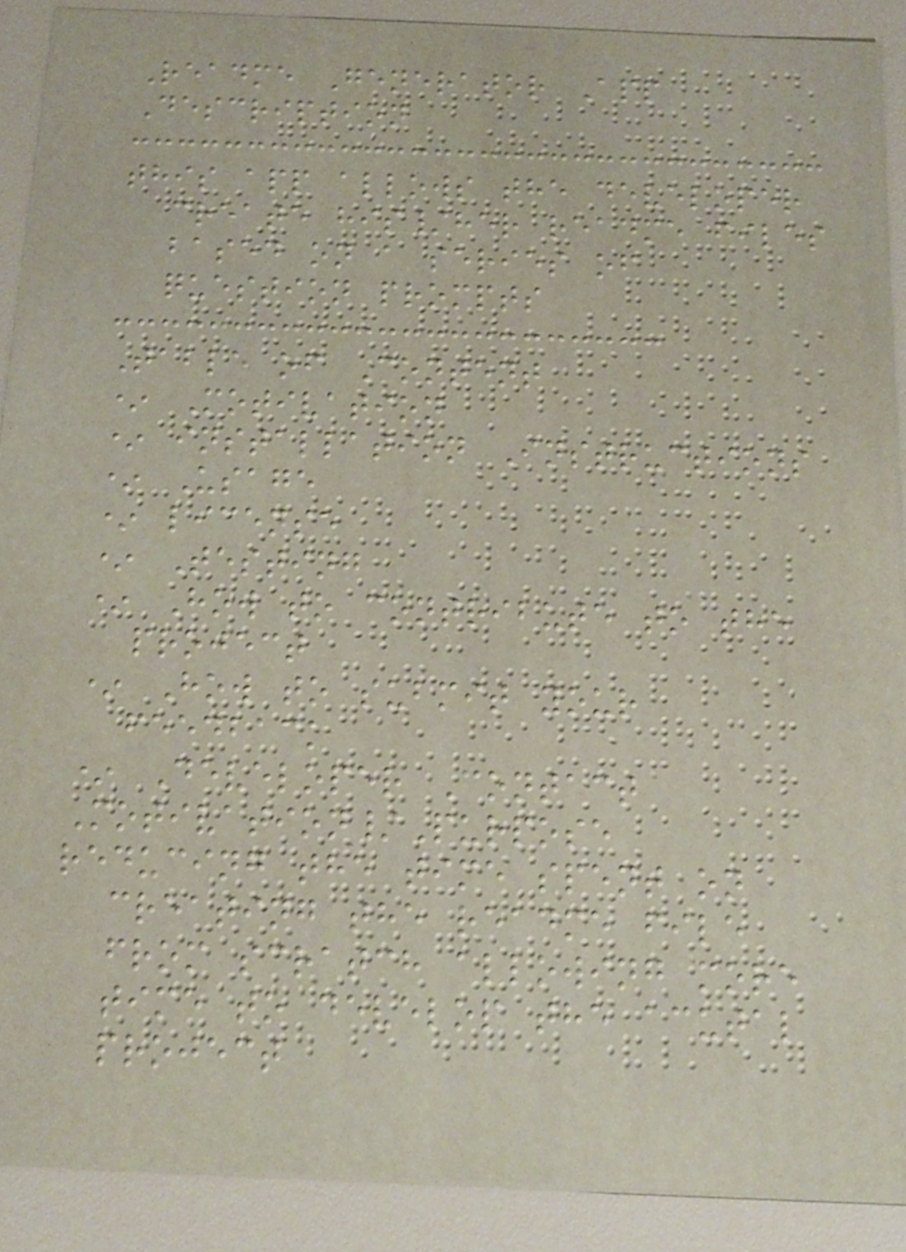Readme Generator App
Description
this app allows the developer
create his/her readme files
based on a series of
question prompts
Table of Content
* Motivation
* installation Instructions
* Usage
* license
* Testing
* How to contribute to the
project
* How to submit your
feedback
* Developer Contact
Motivation/Purpose
reducing the time spent on
creating the readme file
from scratch allowing more
time to develop the acutal
project
